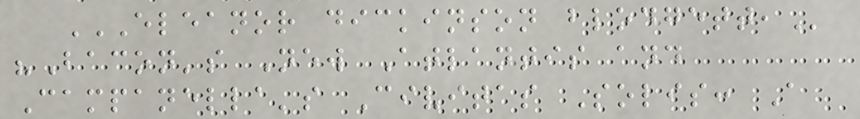ELEANOR DICKINSON BLODGETT,
"Bacon's New Atlantis and
Campanella's Civitas Solis: A
